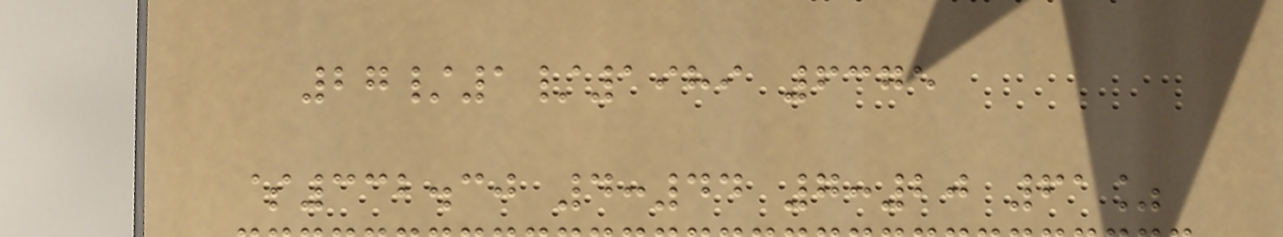27/1/1989 6375
$332.30 4:44 7:20 61%
